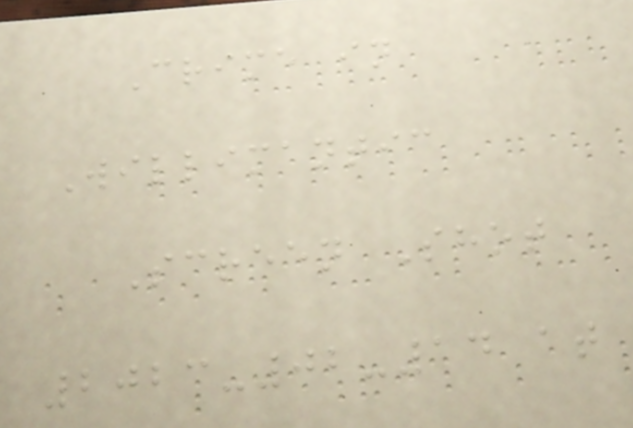Crime in
Willimantic
Screen Shot
2023-02-14 at
